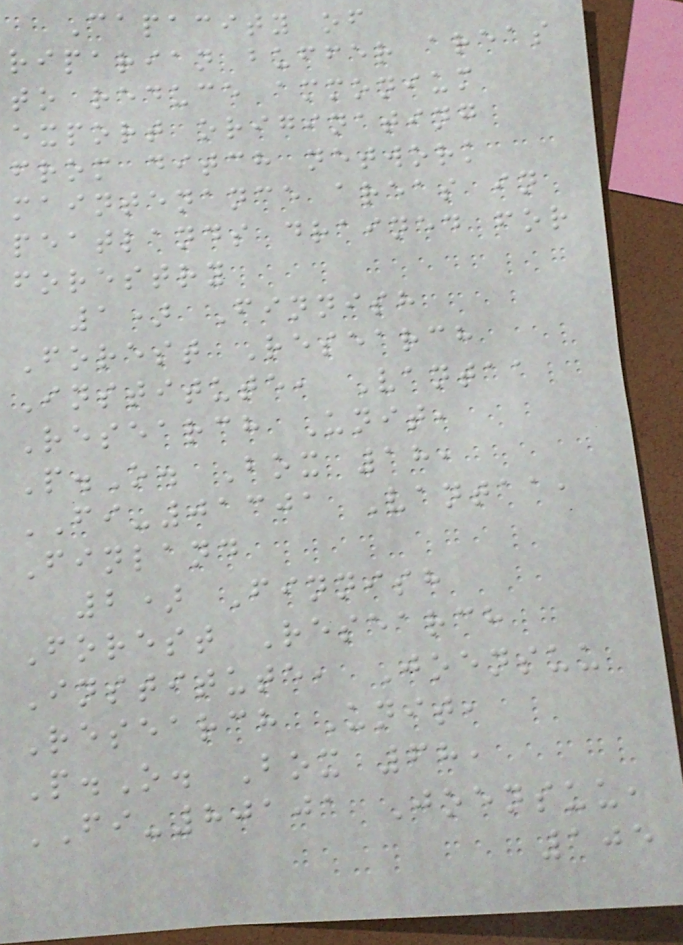Capacity of
riparian buffer areas
to reduce ammonium
export originating
from ditch network
maintenance areas in
peatlands drained for
forestry
1) Finnish
Forest Research
Institute, Vantaa
Research Unit,
P.O. Box 18,
FI-01301 Vantaa,
Finland
2) Finnish
Forest Research
Institute, Joensuu
Research Unit,
P.O. Box 68,
FI-80101 Joensuu,
105
